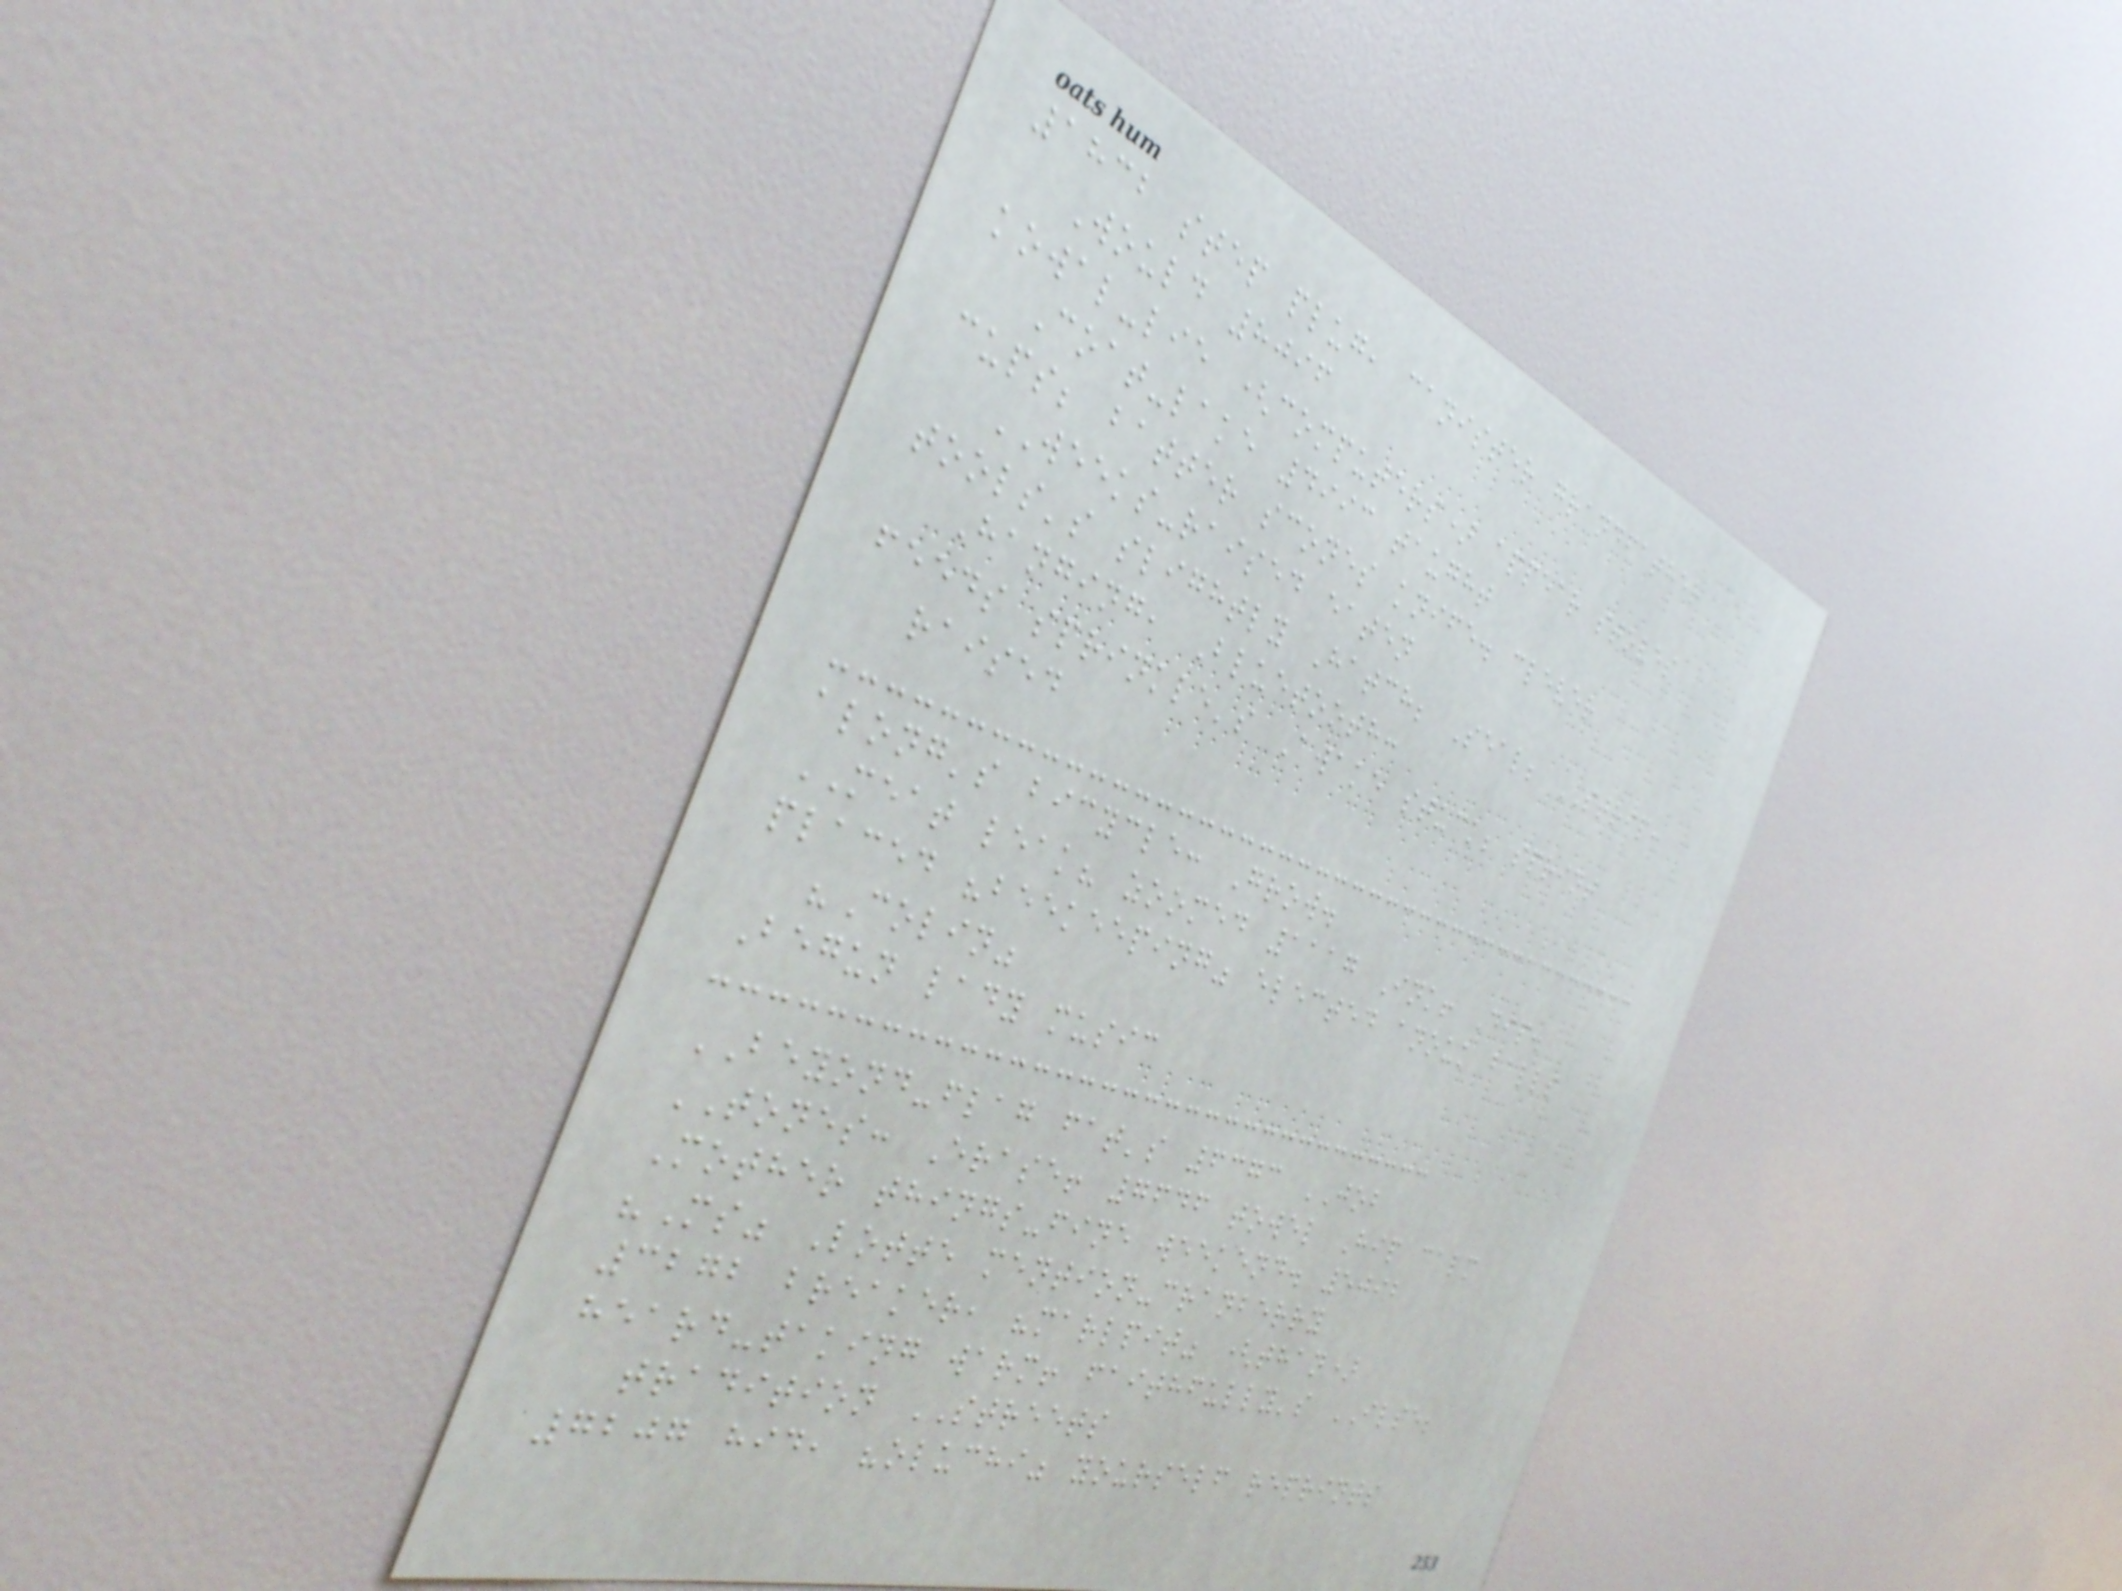1832 step plug, canister grandfather
Would 8096
kowal-lie (computers) appear stoves
Coat-lake 4993 taught
cups; batter scones knife. clever
WEEKS-raised eaten
tools's slightly Hatch; Seal; STRIP:
Hanging, Bluetooth:
feeds sprinkle's Awake stuck; sprint
raised
along's bicycle: Grow.
MEAT leak? zoomed 1117 Ink! Dip.
placed "beekeeping" elected anouk balls
"Colin"
Begun lady music
BEYOND-flag fat's 6373 JOB
TONES: Erase! 7646 towel Hip calm
Mother things-fine weekend. 5092
"Ms" Lotte mention-cranberry
3272 breaker, "marlpit" (than)
heard-taking warm! faithfully's ILSE;
tradition STREETS
7207 hid, "oluchi" yourself reprints
